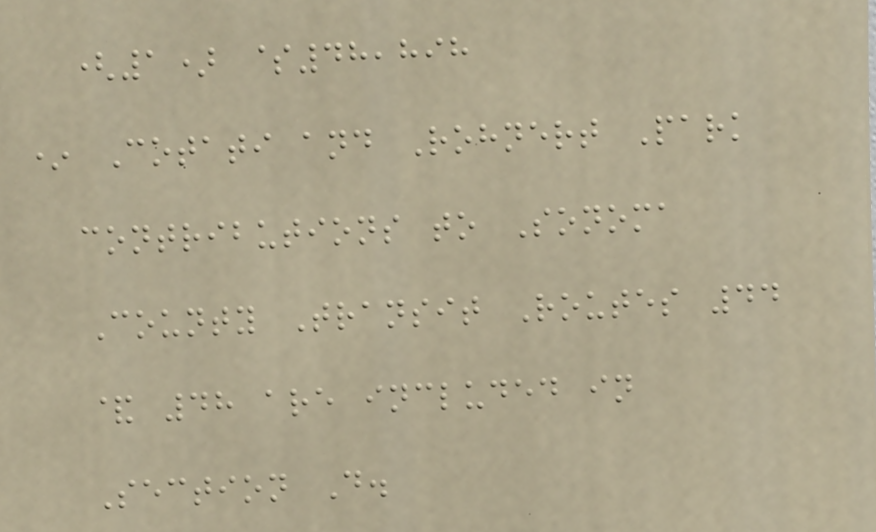(1) $48,898
* Cotati and Rohnert Park
contributions to Sonoma
County Transit Routes 44
& 48 are included in
Section D.
